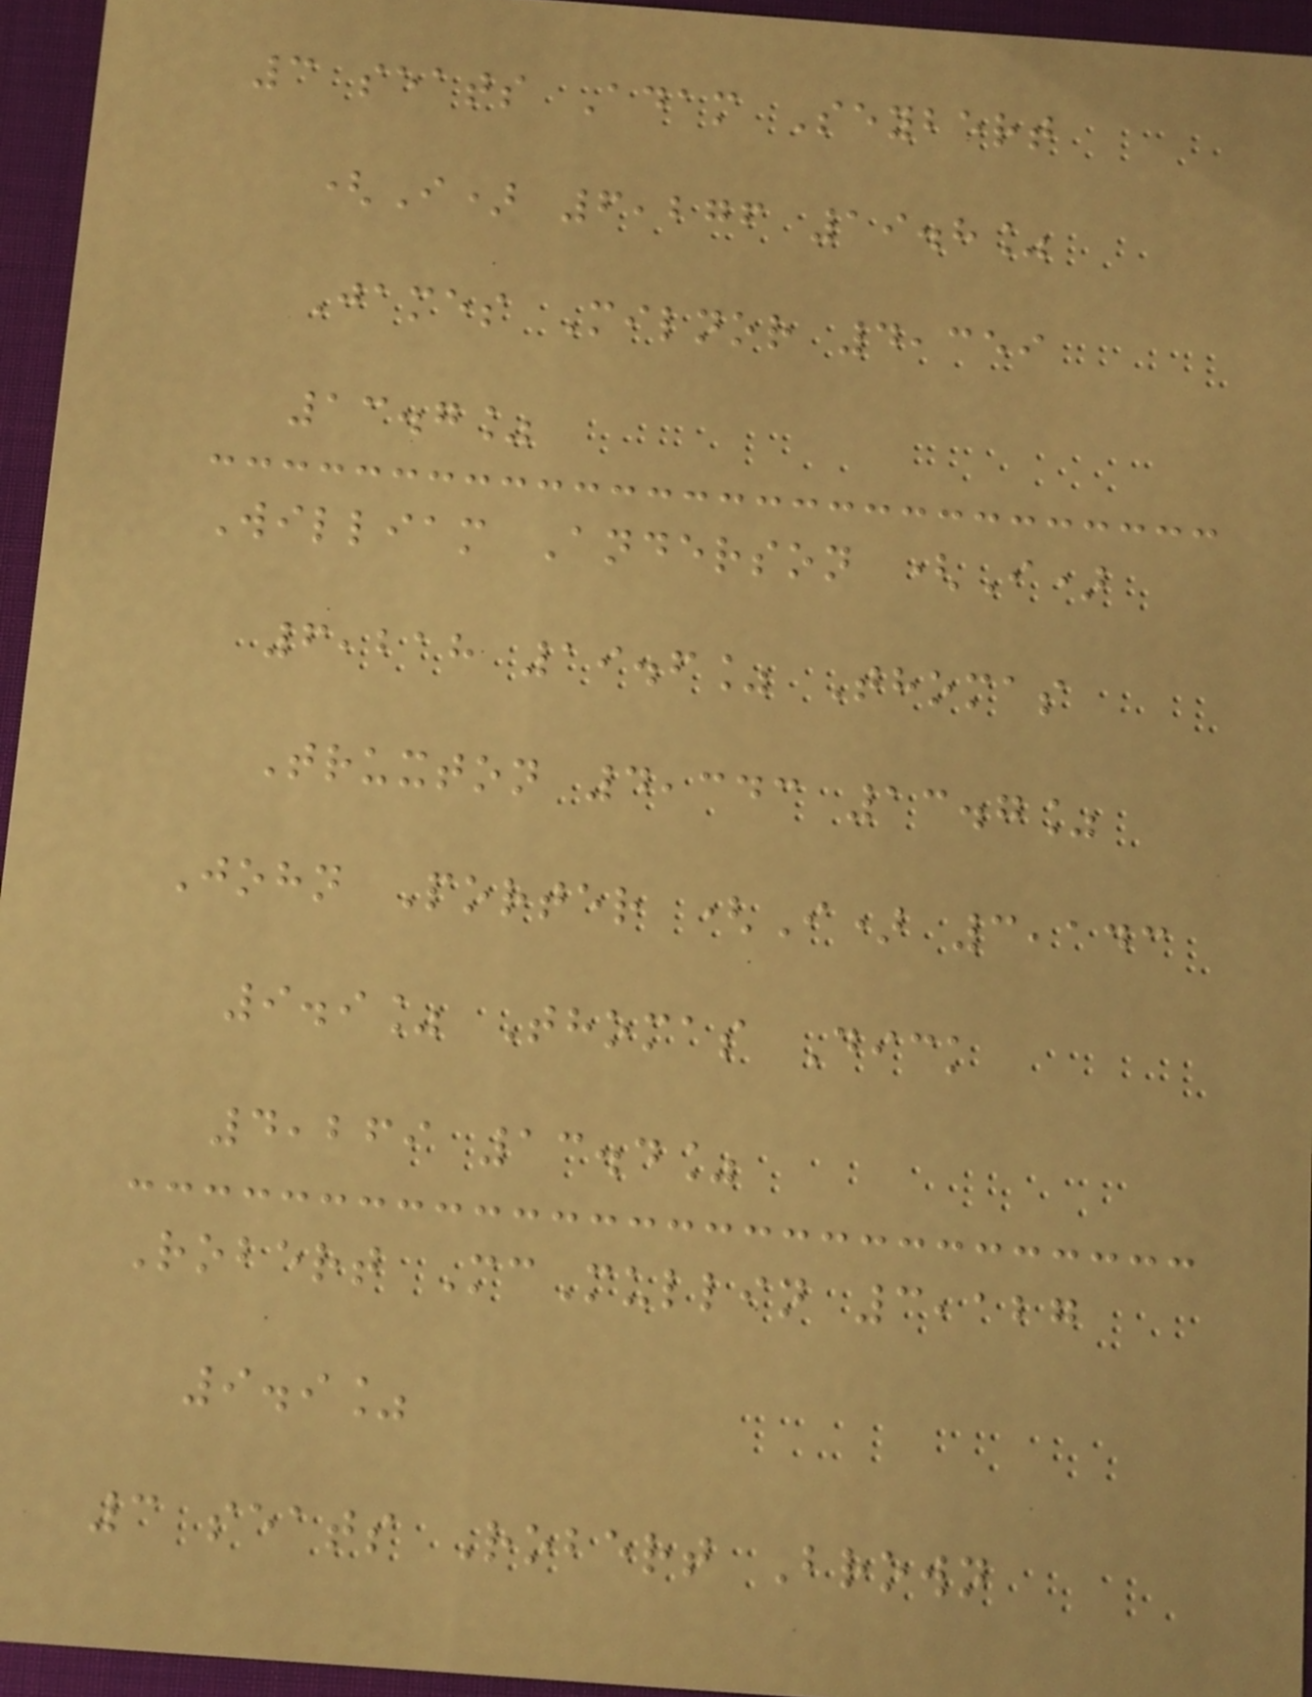3 seats Adam Seybert
(I) 6,276 19.8%
James Milnor 4,359
13.7%
William Anderson (I)
6,218 19.6% Thomas
Truxton 4,343 13.7%
John Porter (I) 3,143
9.9% Thomas Dick
4,269 13.4%
Robert McMullin 3,127
9.9%
3 seats Robert Brown
